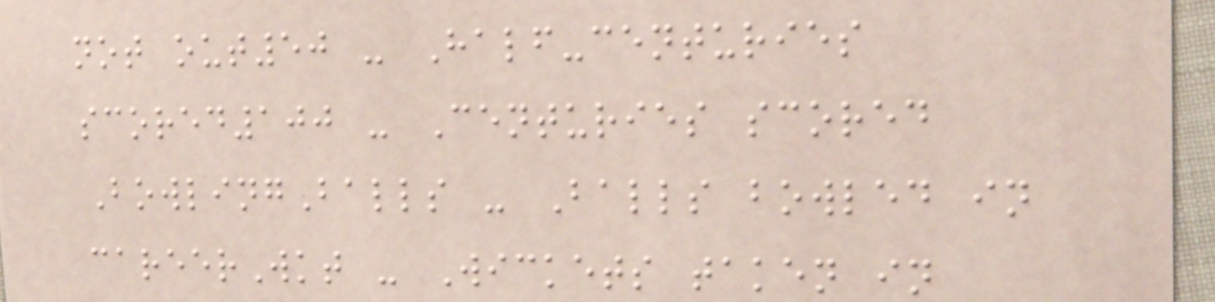not out50 - Half-centuries
scored100 - Centuries scored
BowlingBalls - Balls bowled in
careerWkt - Wickets taken in
